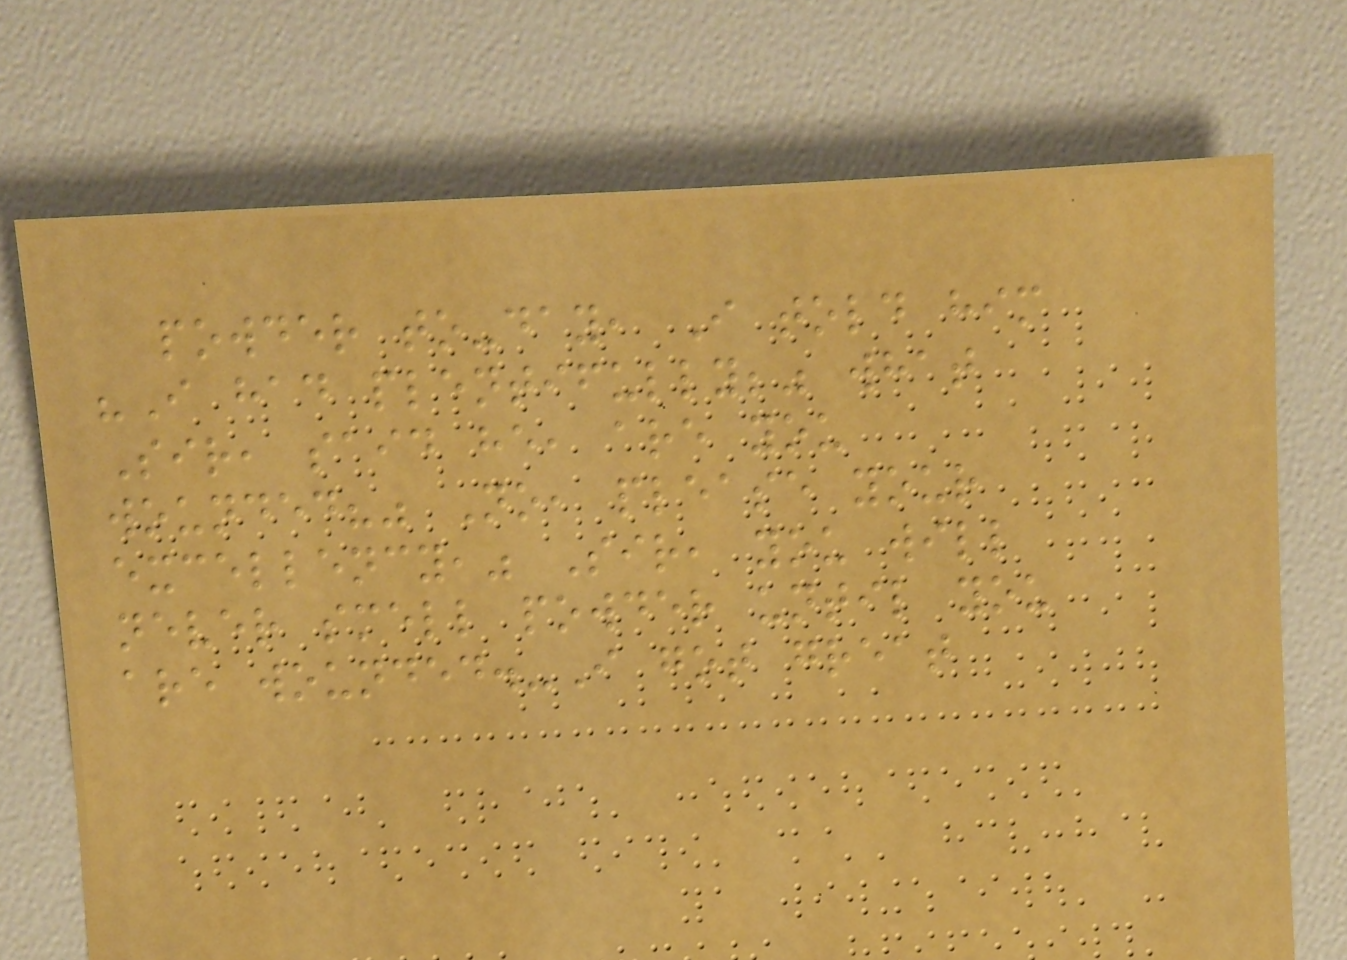powder to-day, I told him
"I had plentifully;" what
Sir, said he, are you
wounded?" No, please your
excellency," Sir, you will
never smell powder until you
are wounded.-I got great
